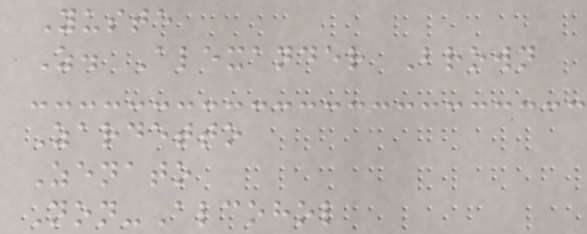Yuste
Z. Alexander Brown
Zardetto
Zenato
Non-Alcohol
